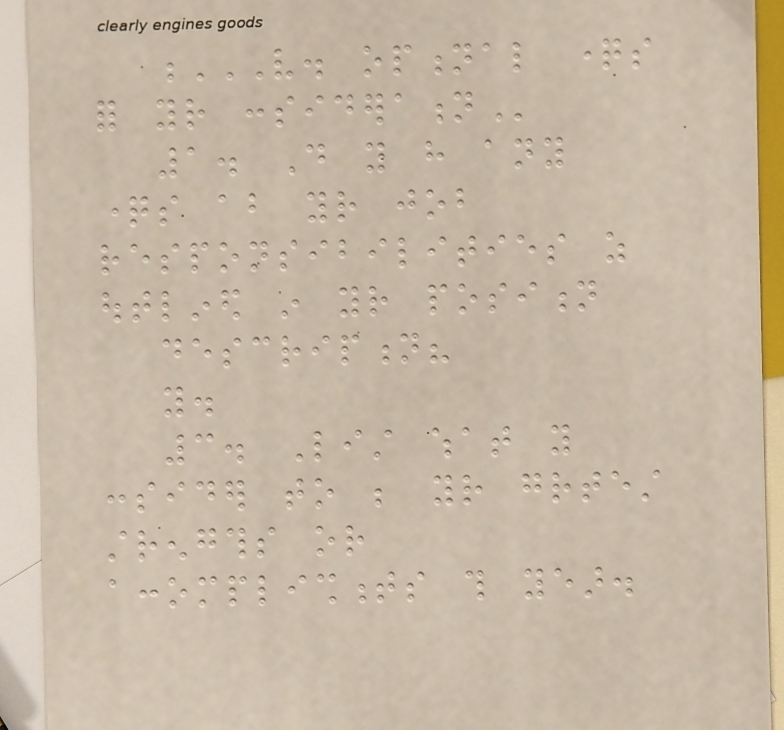V. OPTIONAL QUESTIONS
FOR YOUR CONSIDERATION
1. Do you have any
questions about your job
responsibilities as
outlined in your position
description?
you.
3. List what you
consider to be your greatest
strengths or
accomplishments this year.
